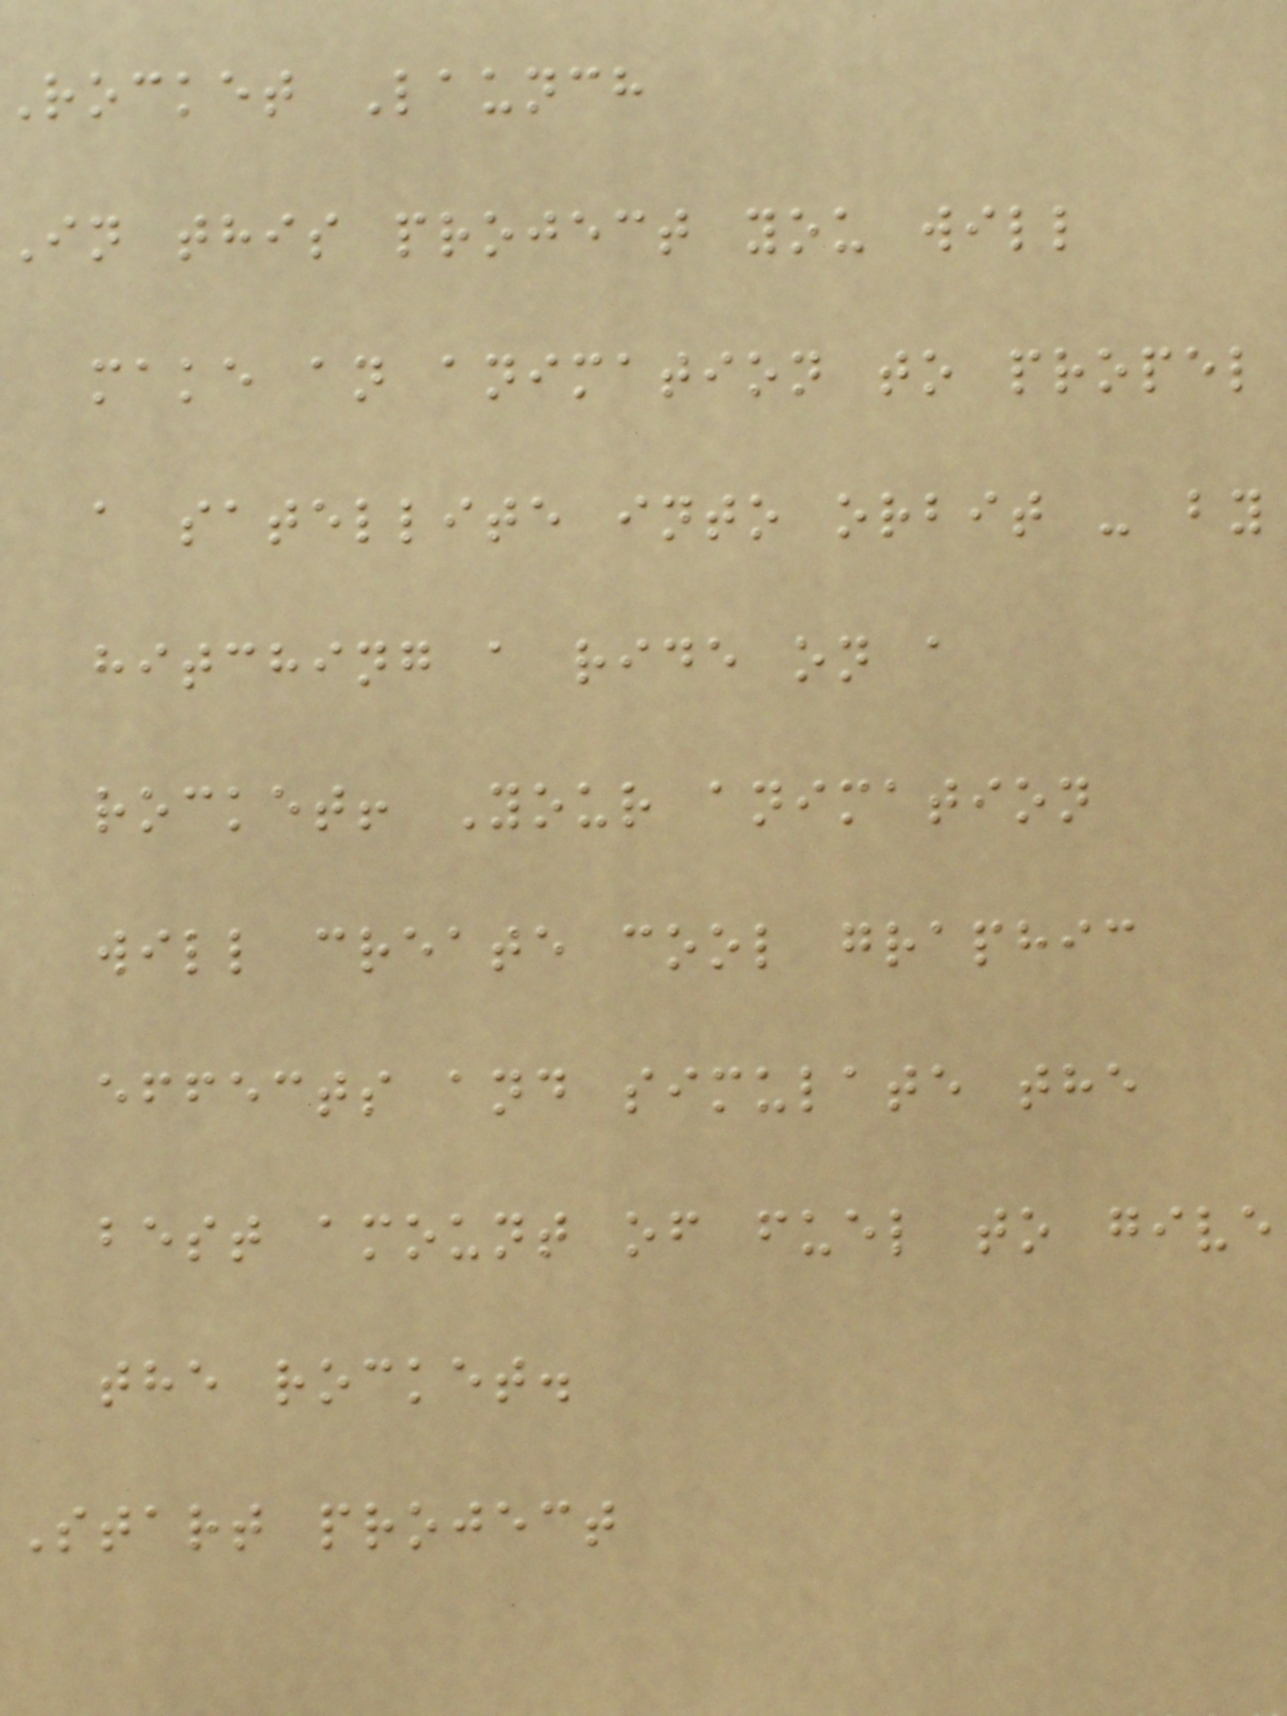Rocket Launch
In this project you will
make an animation to propel
a satellite into orbit - by
hitching a ride on a
rocket! Your animation
will create cool graphic
effects and simulate the
best amount of fuel to give
the rocket.
Start project
